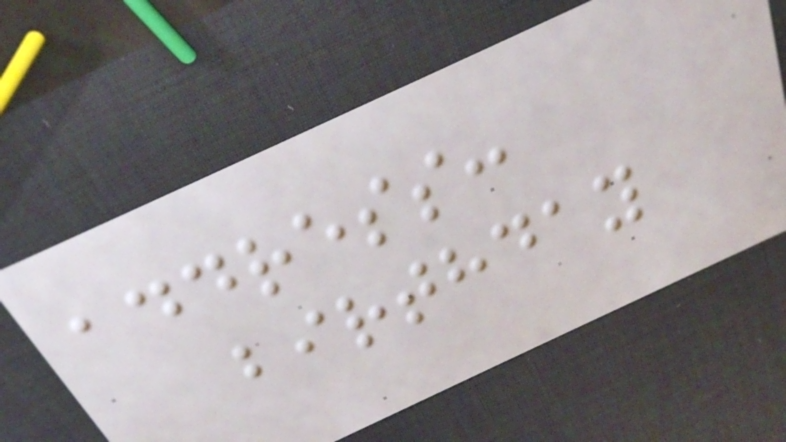address:
birthday
